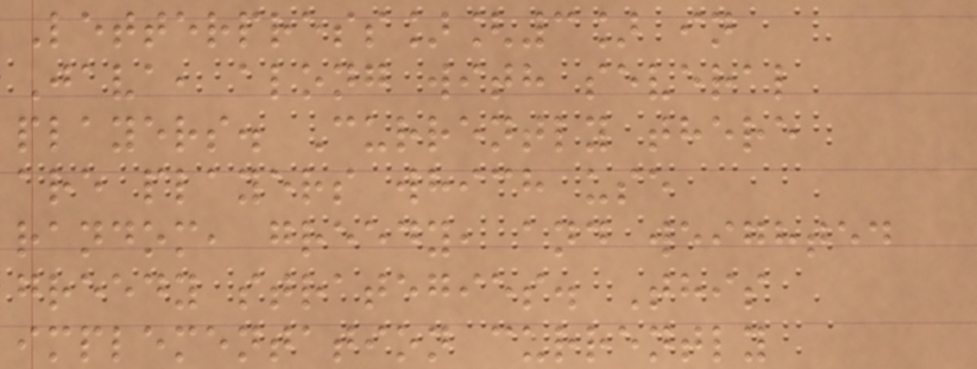Letterpress][3] in
Java, along with several
players. Currently there
are players which use
random, greedy, and weighted
greedy strategies. This
implementation currently
